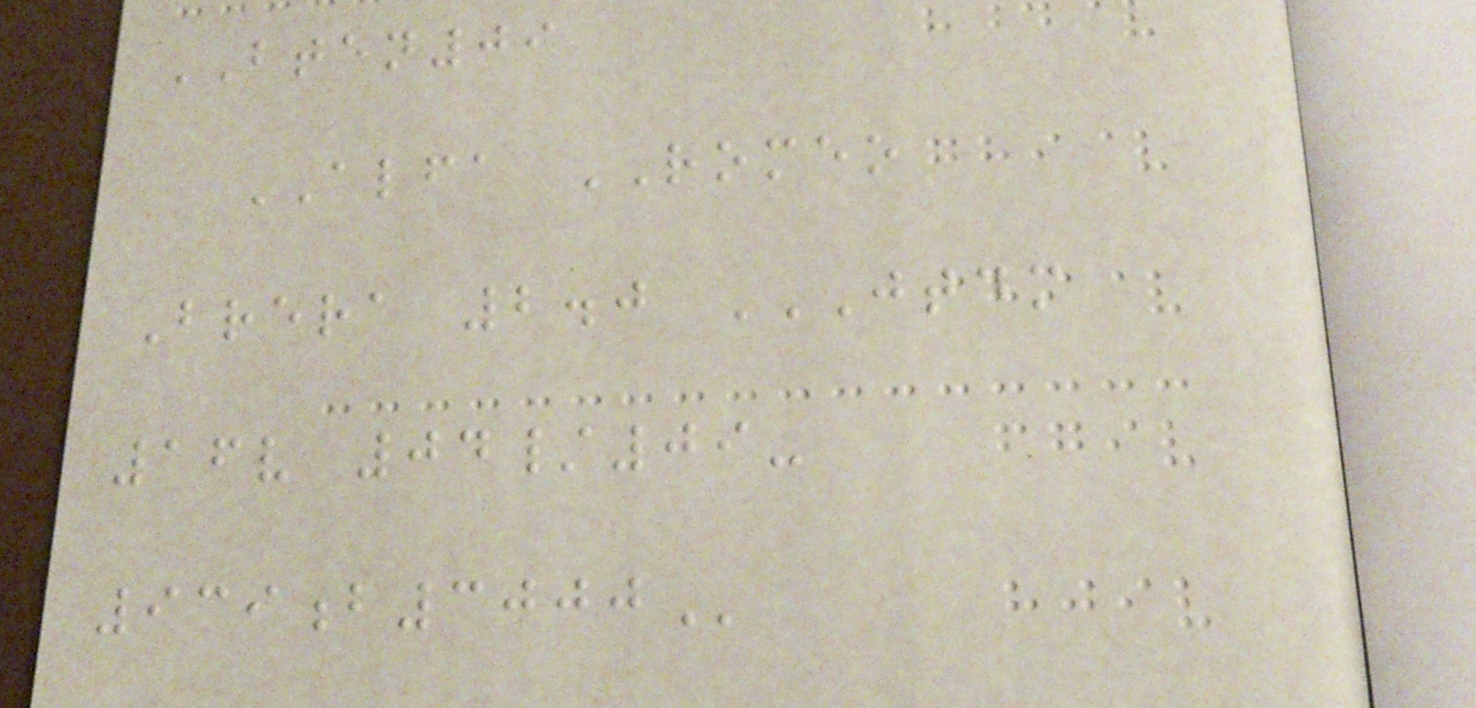BTEN09
ALFA ROMEO
Brera 2.0 JTDM
16V 04/09-
939B3000
